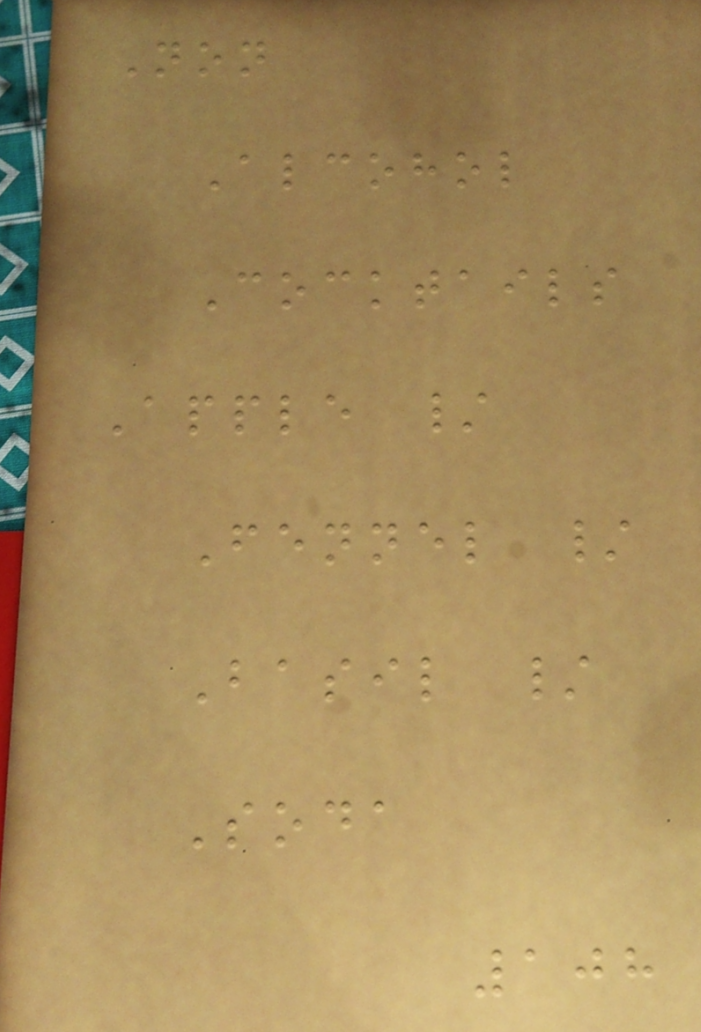Non
Alcohol
Cocktails
Apple /
Fennel /
Basil /
Soda
108
